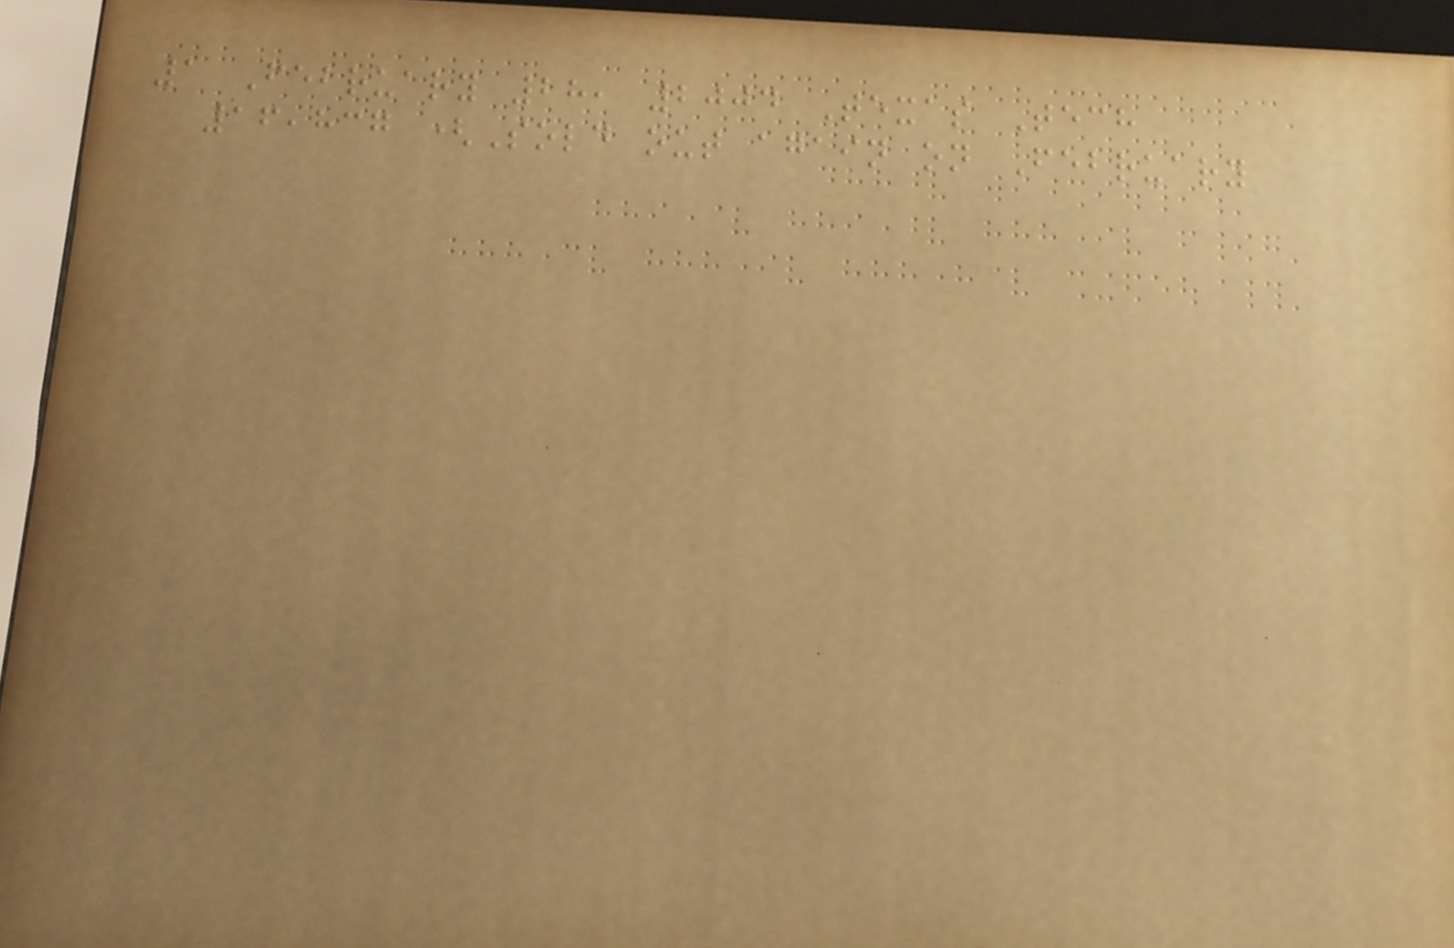1 February 28, 2004 Texas Tech
16,837 (Sold out again on February
